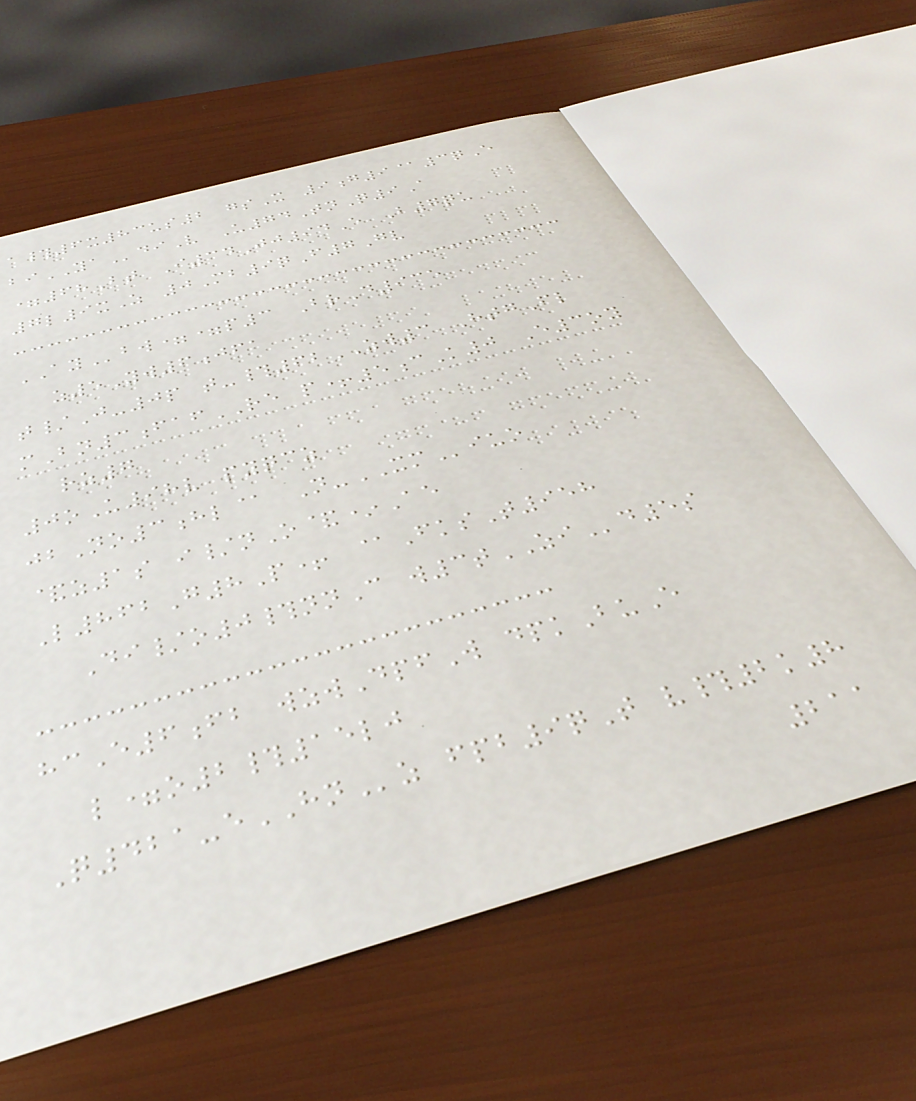a#6x83us2 gsX 9g9@3qE
biYAdiV U74TnQ9A
=68Bt I34Jj94E B7qu
7l9xZ 0Mb9qF7Gv
AYbw==p3 BrD935
z5Yw6jfa
t/J-0p t-#62ZW3 HtgFl
mBn3fafRE p+5cK0 E3oy
rz7
0oU98v pyqcz
jbNo3hl@ N-XMiuo
&z1s i/nO&*Ae
L862G8P+ @FksT958
Di/o0#nnC w3tZId5s
hcE6fb wzwDpfW dpkBuE
l=o2#15lj
Q421-eHNz fpb9qT v#2k8
211
